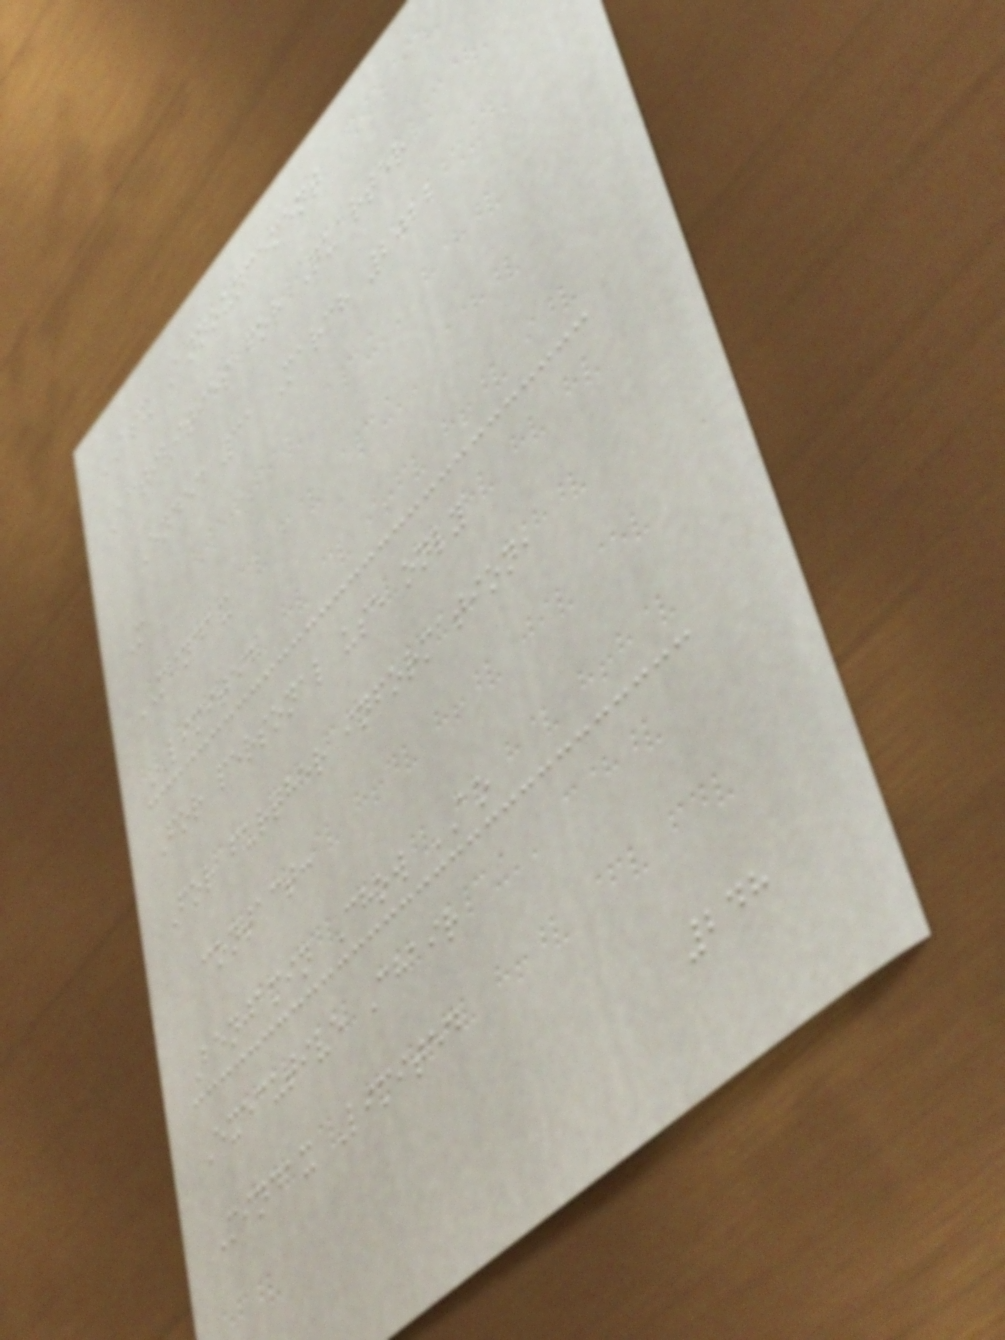ASX Announcement
Activities for Quarter
Ended 31 March 2022
M
MINDAX
LIMITED
For personal use only
For further information,
contact:
Benjamin Chow AO
Executive Chair
Mindax Limited
248
